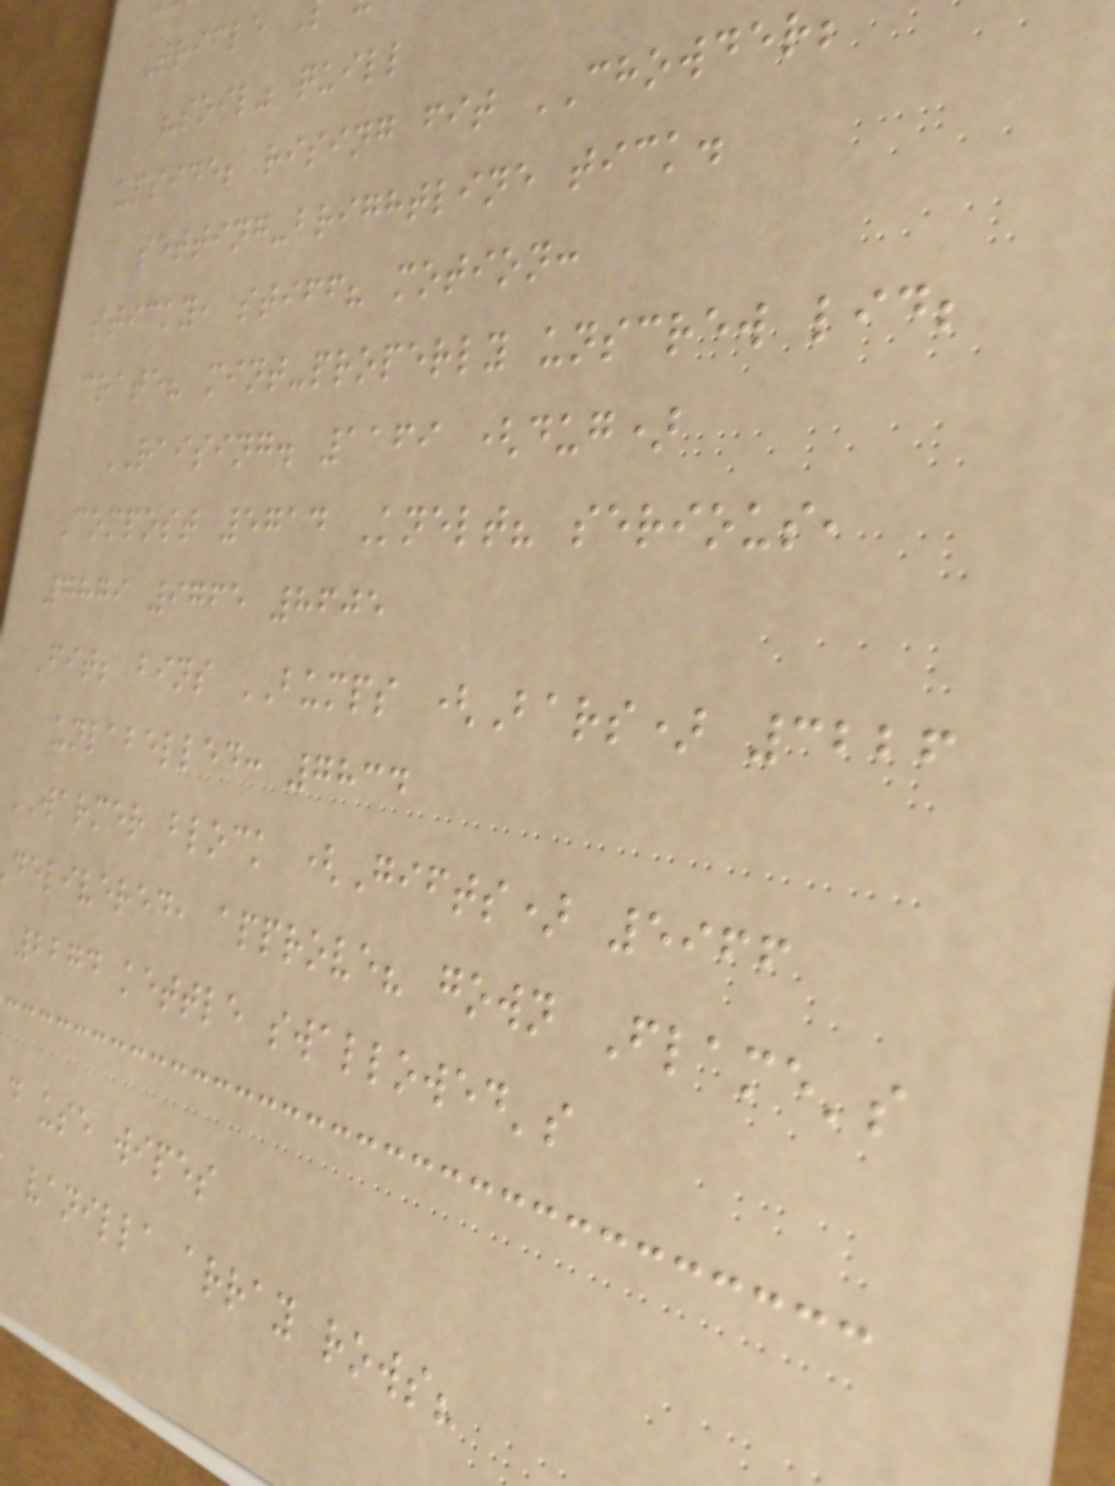"soil" quill
upside; rising fit CHOWDER
setting-brightline tick.
sticky, stiff? motion:
crate? mint-properly unscrew lid;
RAISING. 1169 (dug)
Compost 5714 Knelt? serious,
7879 9765 8605
Fit; bins BUMPS (Bars) 3226
unlabelled: 7834
WARMER block (Gifts) 5966
delivered, approve? gown Flame's
2274 kettle swallowed's
d use wipes
vanilla array rows?
